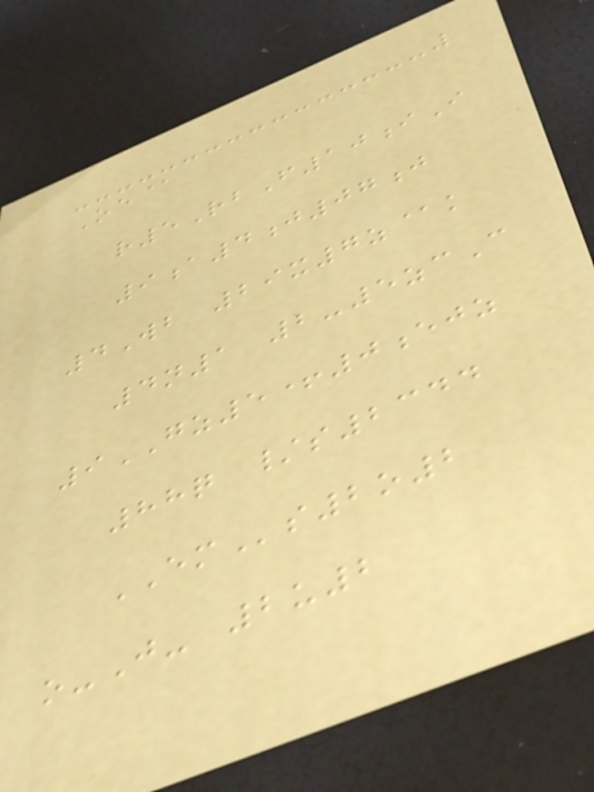Oe@
r5RbF10iI
9a4j07j
4Wb 29x7z@k
4n1 2-5zcC
9GZ5+0ejz
88q /s2344
EMs2o2
o-J- 2u2
